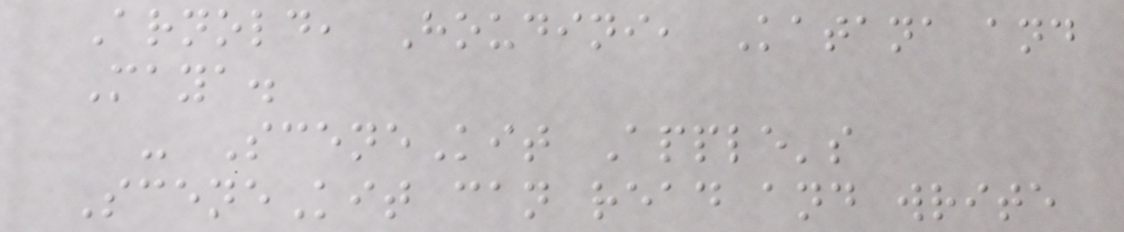Arnold, Houdini, Katana and
Maya.
- SceneKit Apple's
SceneKit can read and write
